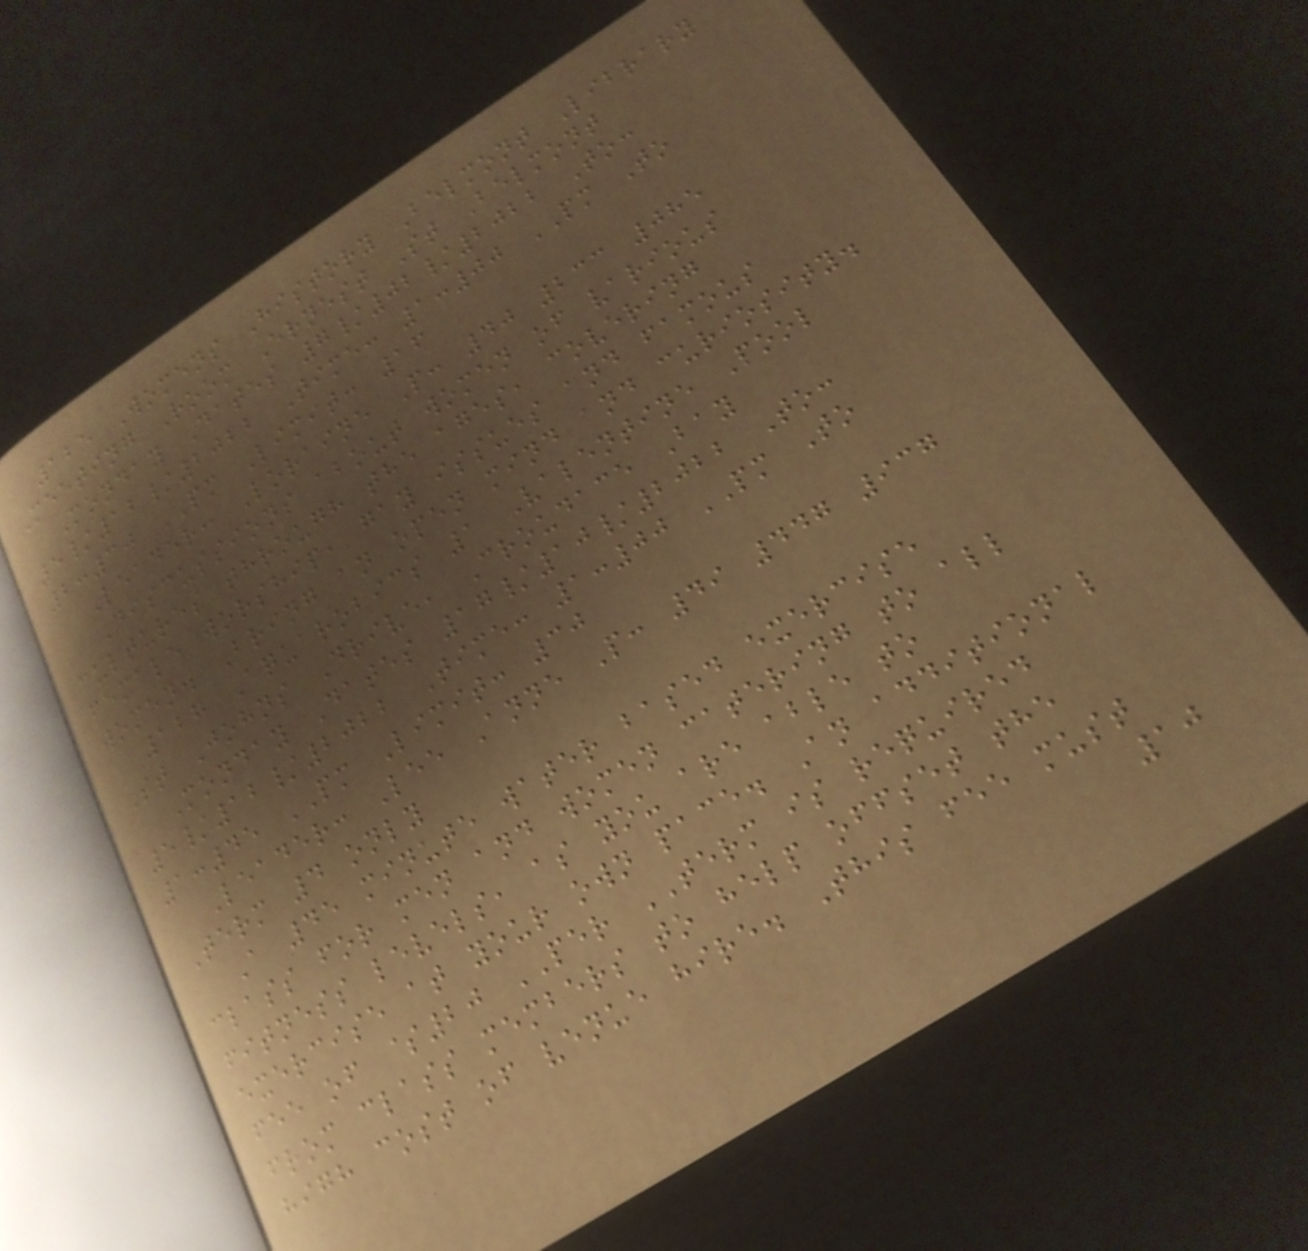125 Womens History Belmont Library
Meeting Room Ernest St Belmont
Monday Dates 7/02/2022 To:
5/12/2022 Time: 1:00 PM To
2:30 PM Limit: 16
Leader: Loraine P: 40 233 085
Discussions about women of various
cultures through the ages, covering
female worship, gay issues and famous
women. Bring an open mind and curiosity.
127 Aquarobics 1 Valentine Pool
St Johns Drive, Croudace Bay
Monday Dates 17/10/2022 To:
5/12/2022 Time: 1:00 PM To
1:45 PM Limit: 30
Leader: Lee Anne P: 49 447 937
Term 4 only
A 45 minute water based exercise
class for men and women catering to all
fitness levels, as you are able to
exercise at your own pace. An additional
fee of $20 PER TERM is required
from class members to help offset the
high cost of venue hire. This fee must
10
